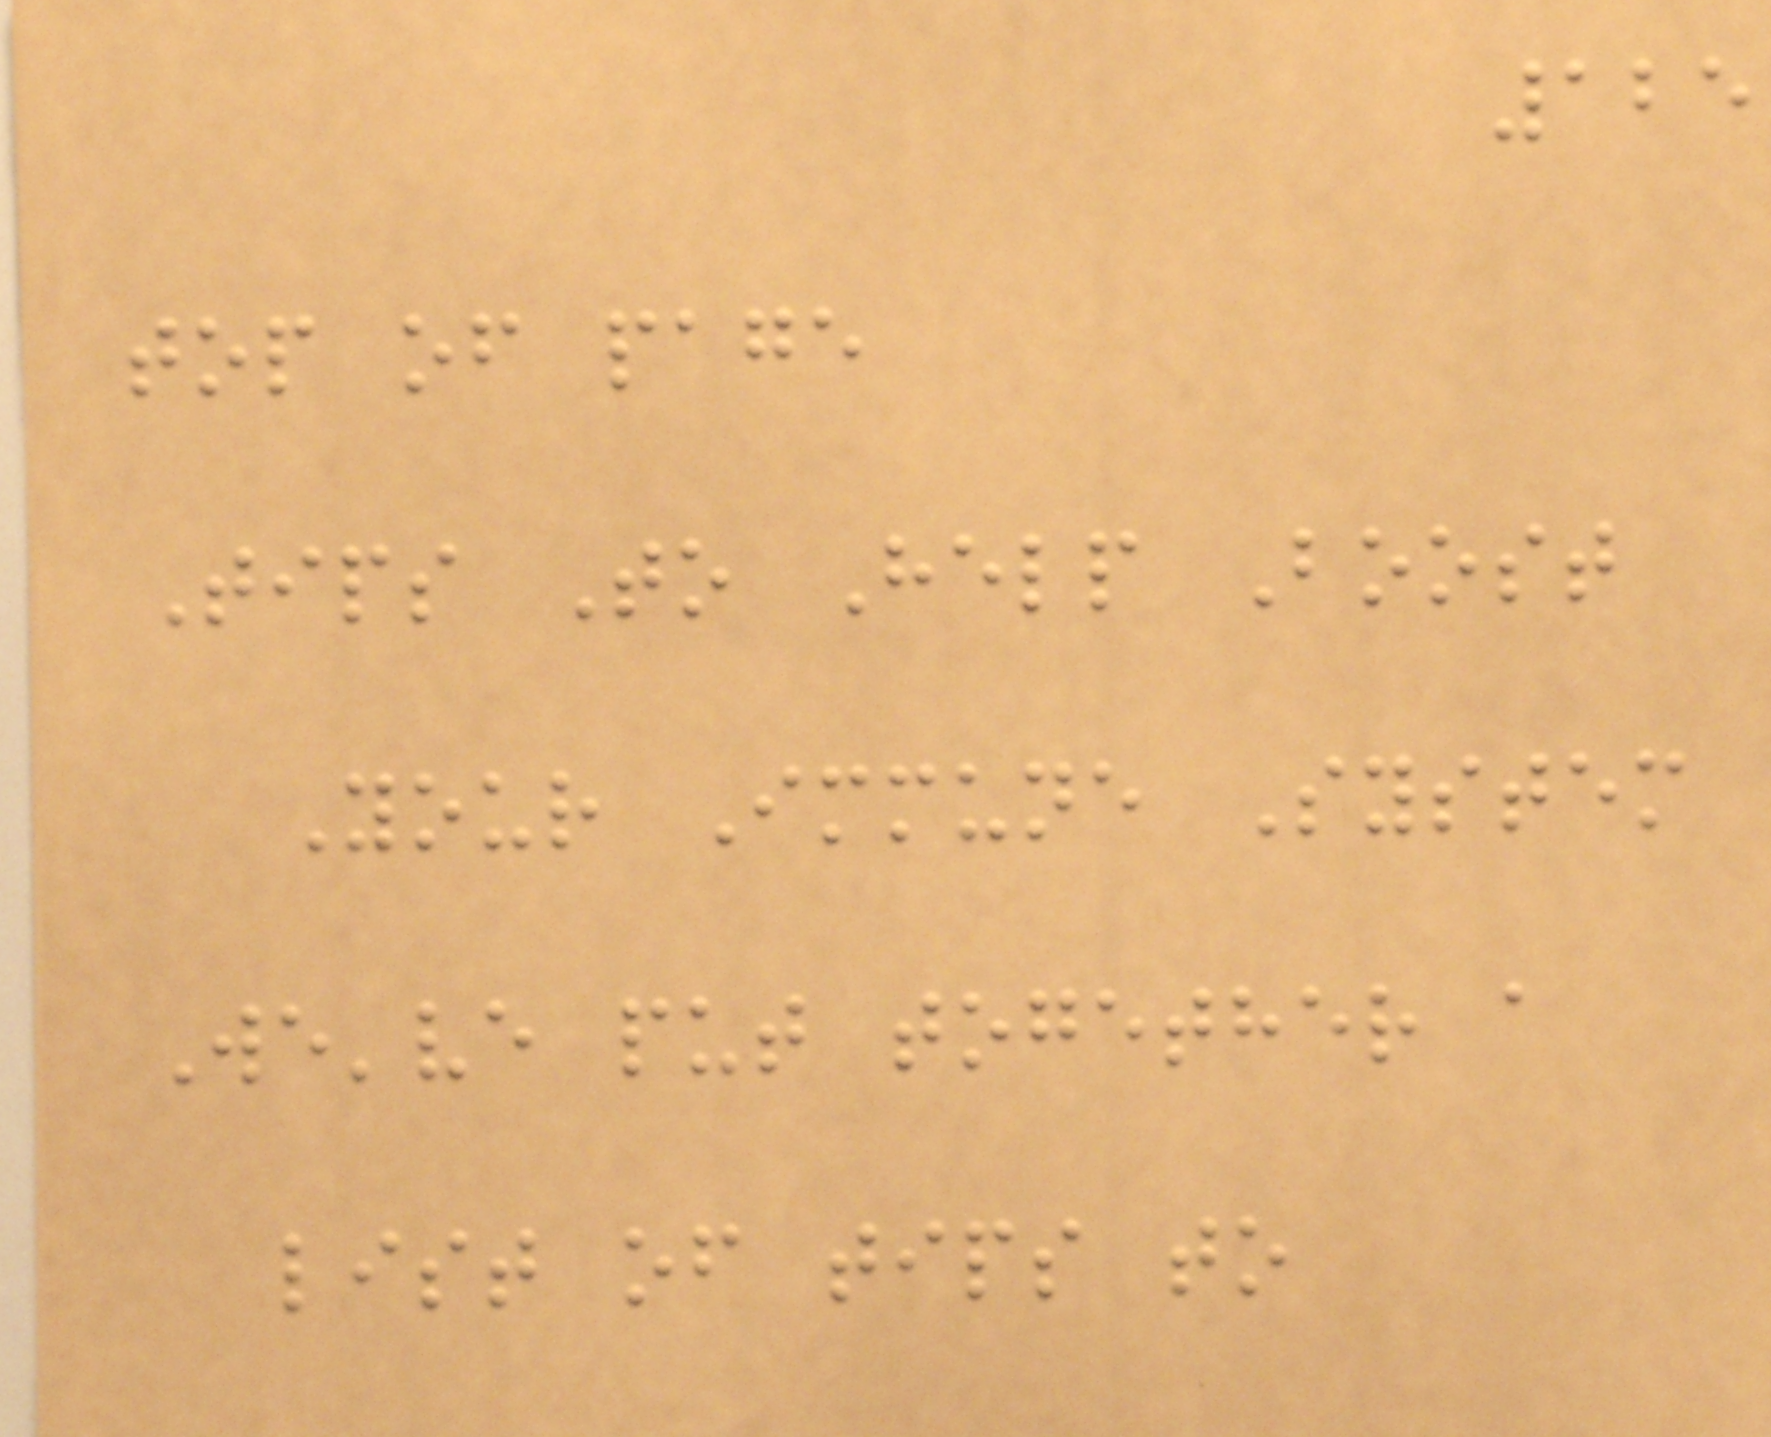125
top of page
Tips To Help Boost
Your Immune System
We've put together a
list of tips to
